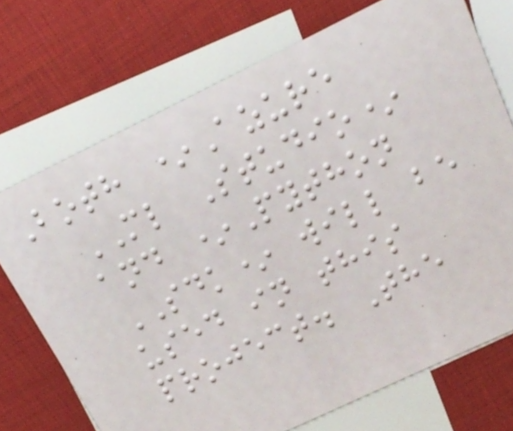Both *Azure
ML Studio*
and *Python
SDK* will be
used in this
project. The
